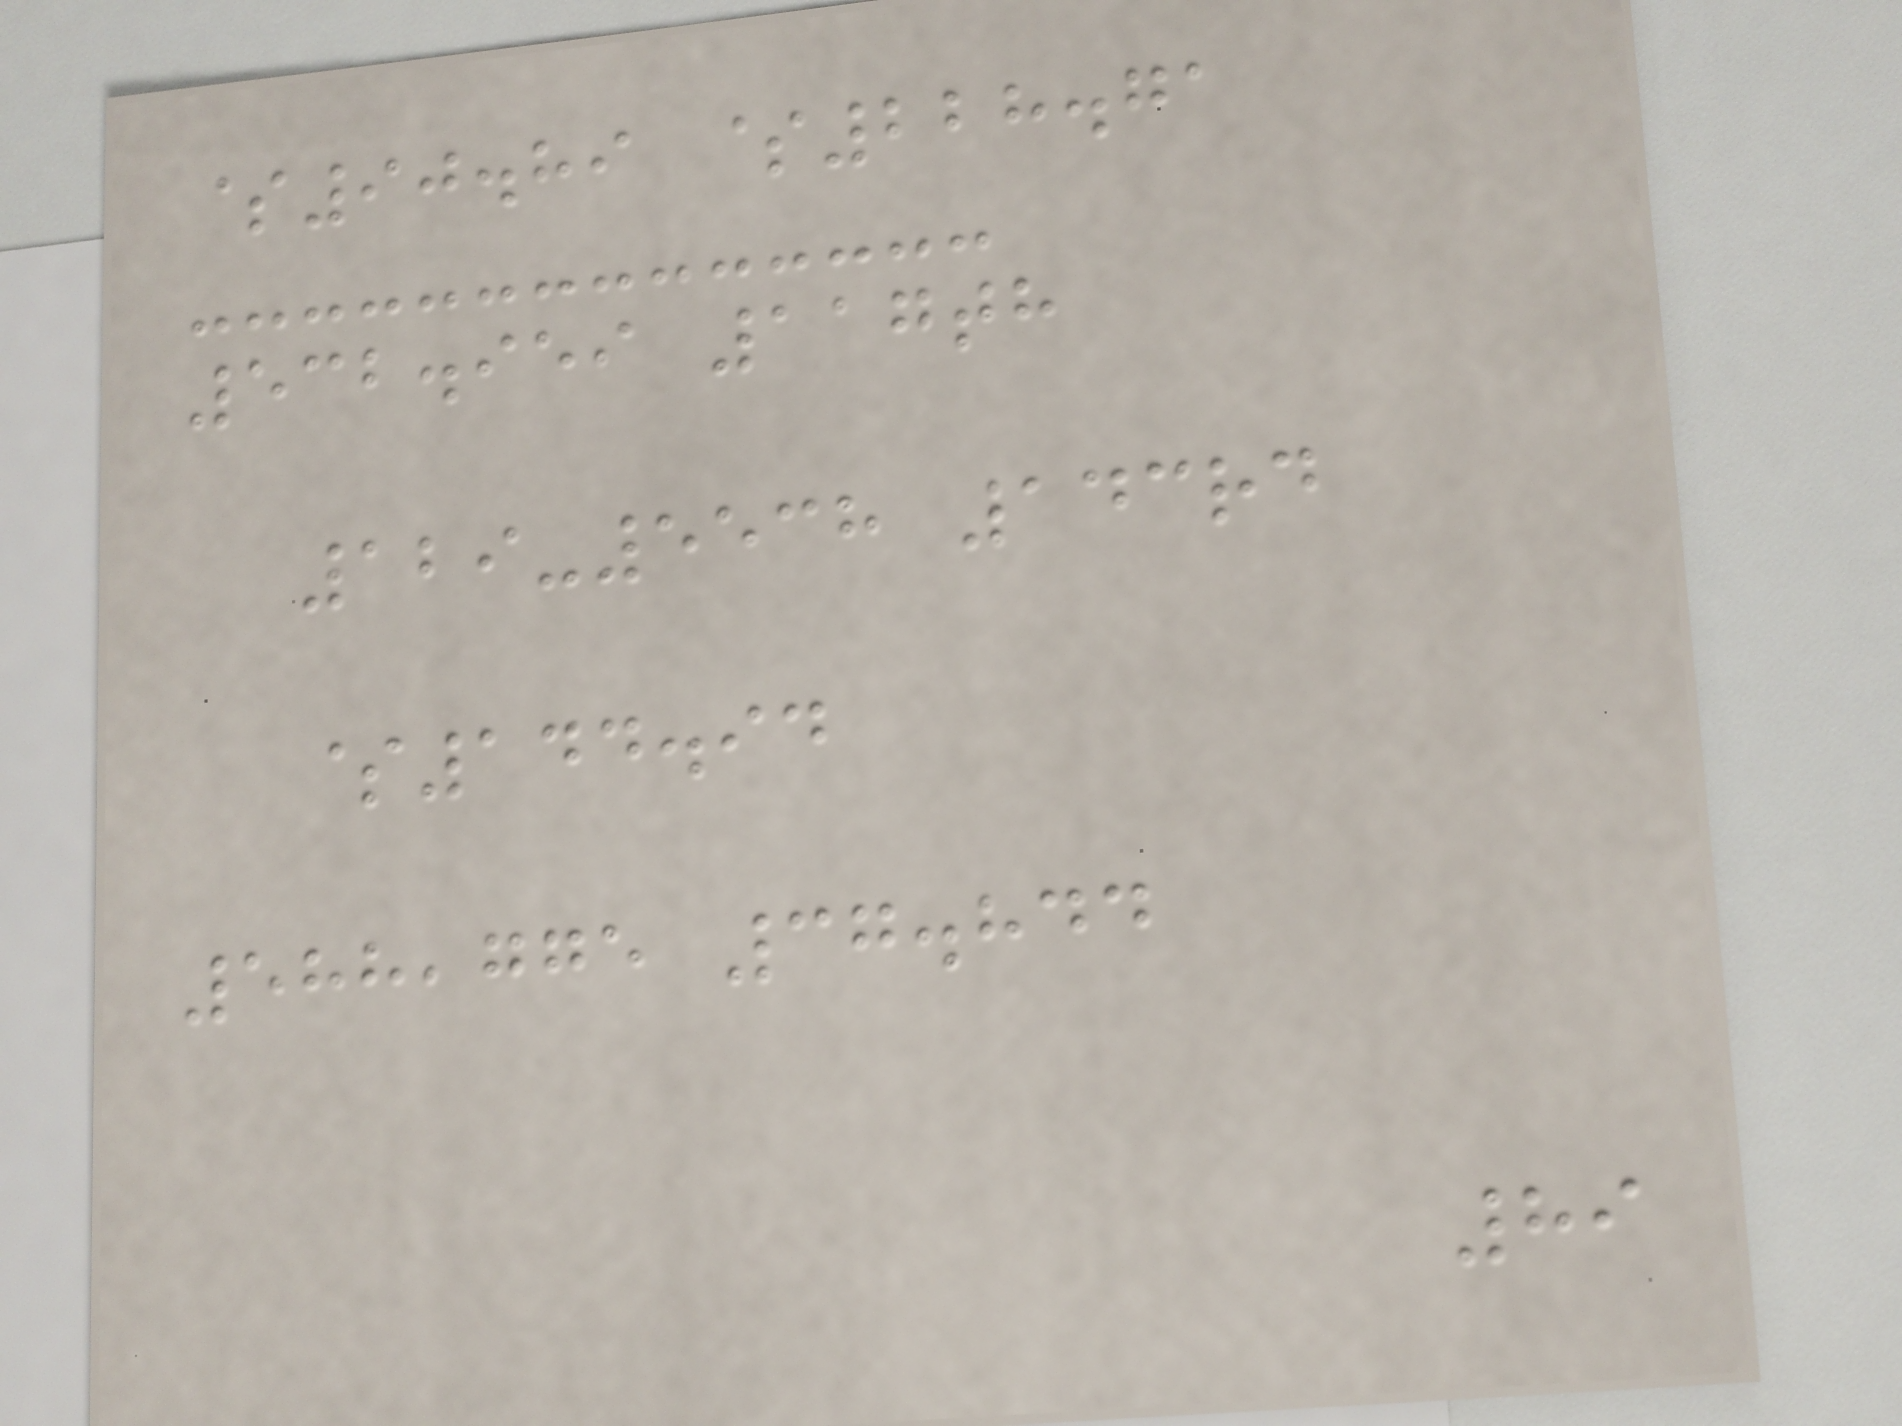$90.89 $228.71
532.959 117th
129-5538 143rd
$144.94
588,775 37.844
89
